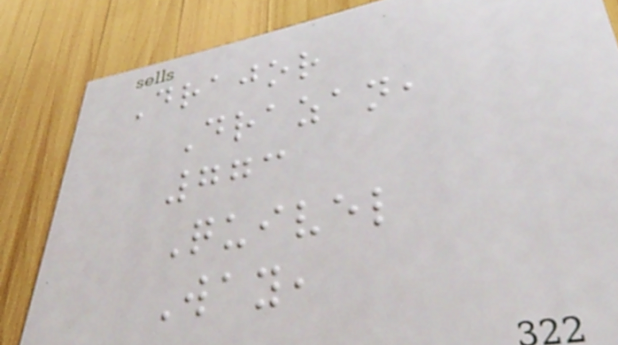Drajor
Drazan,
773
Quivel
Way,
